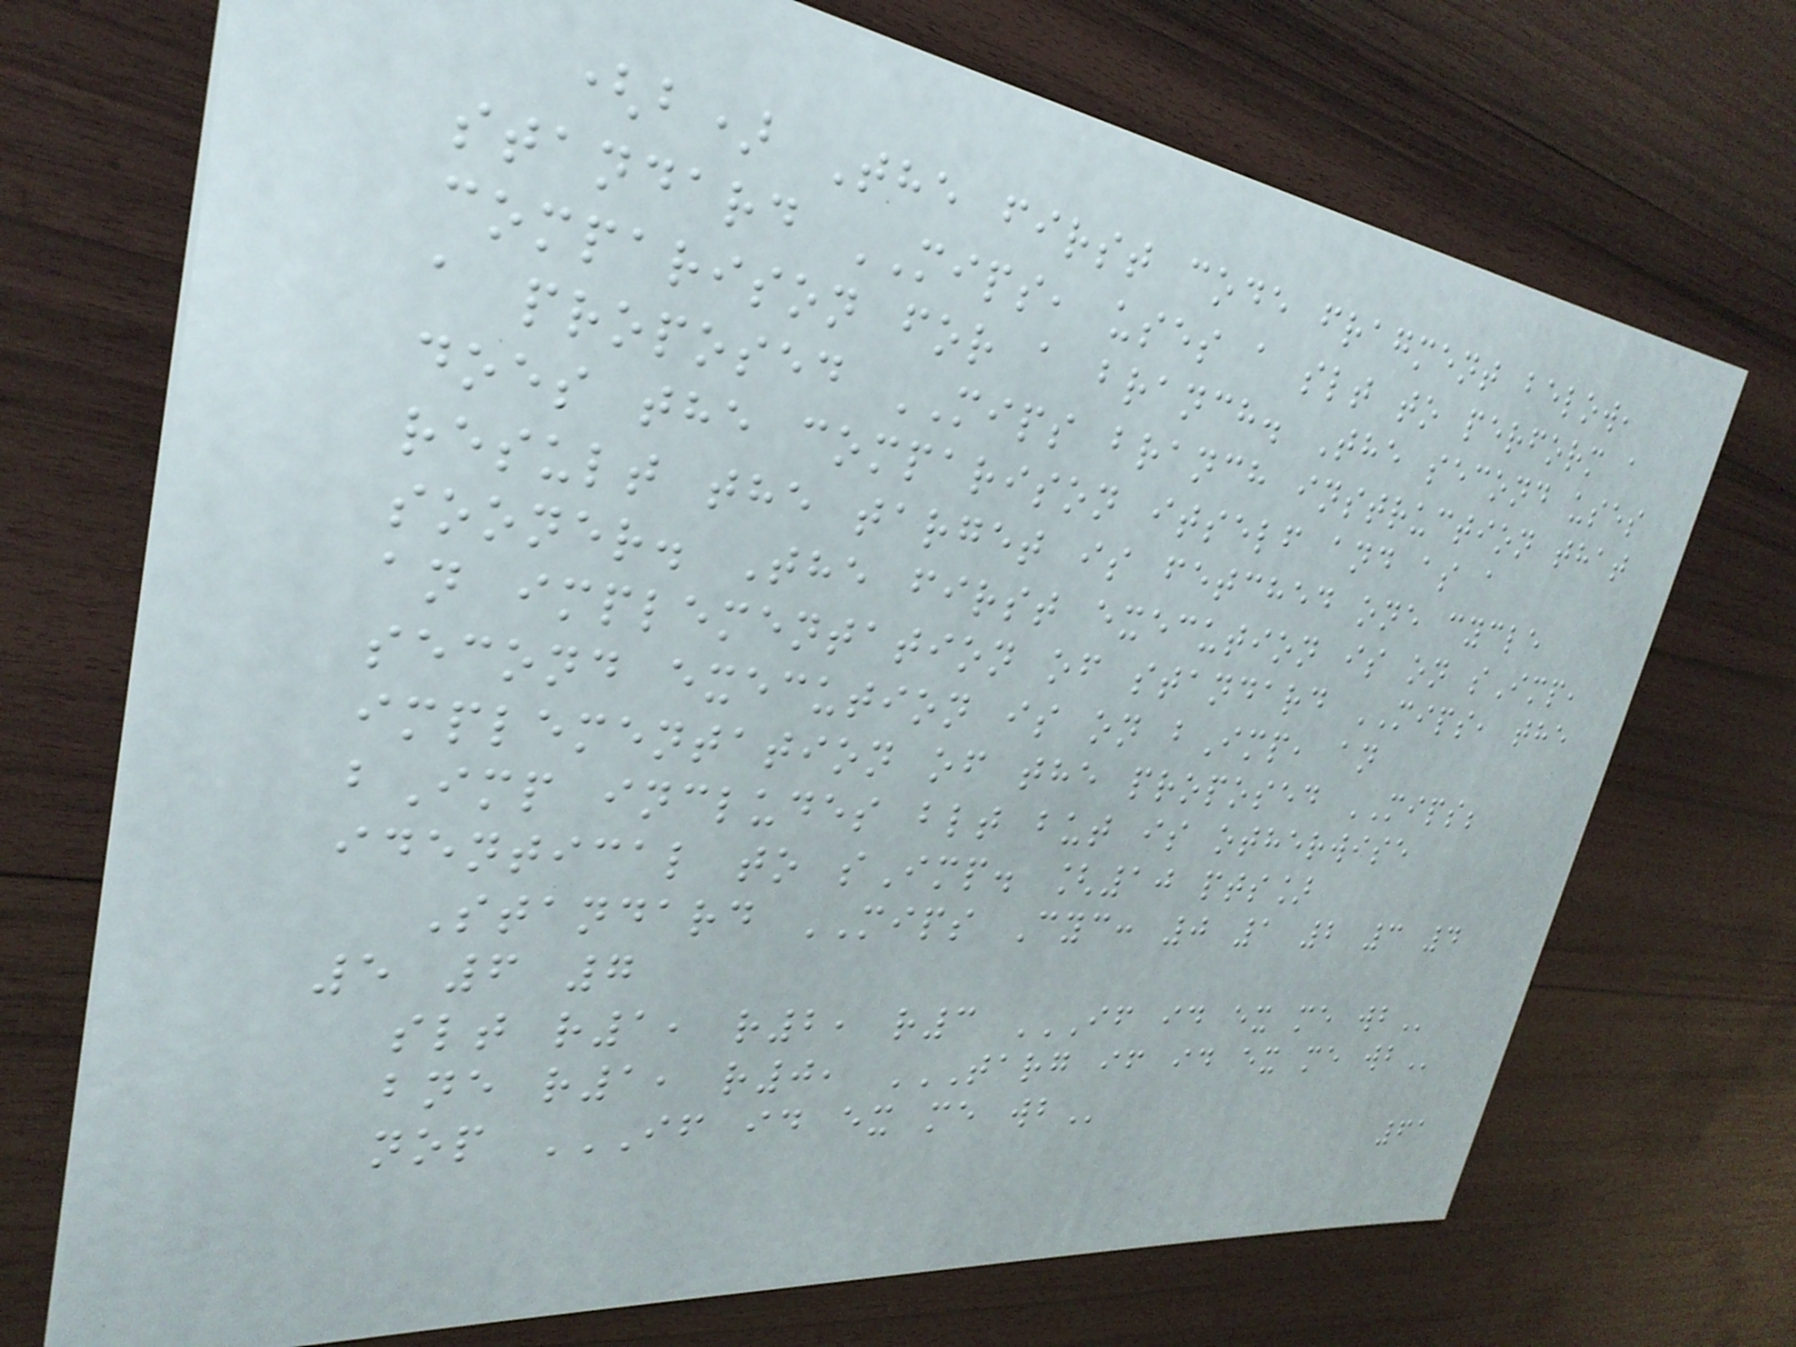(b) The first code fragment below,
standard MIPS, uses a slt to perform a
comparison for a branch. The second uses
a proposed MIPS branch instruction that
does the comparison itself and as a
result the target is fetched one cycle
sooner. The first execution is on sImp,
an implementation of standard MIPS, the
second execution is on bImp, an
implementation of the proposed MIPS;
bImp includes blt but is otherwise
identical to sImp. [10 pts]
Standard MIPS Cyc: 0 1 2 3 4
5 6 7
slt r1, r2, r3 IF ID EX ME WB
bne r1, r0, TARG IF ID EX ME WB
nop IF ID EX ME WB
61
